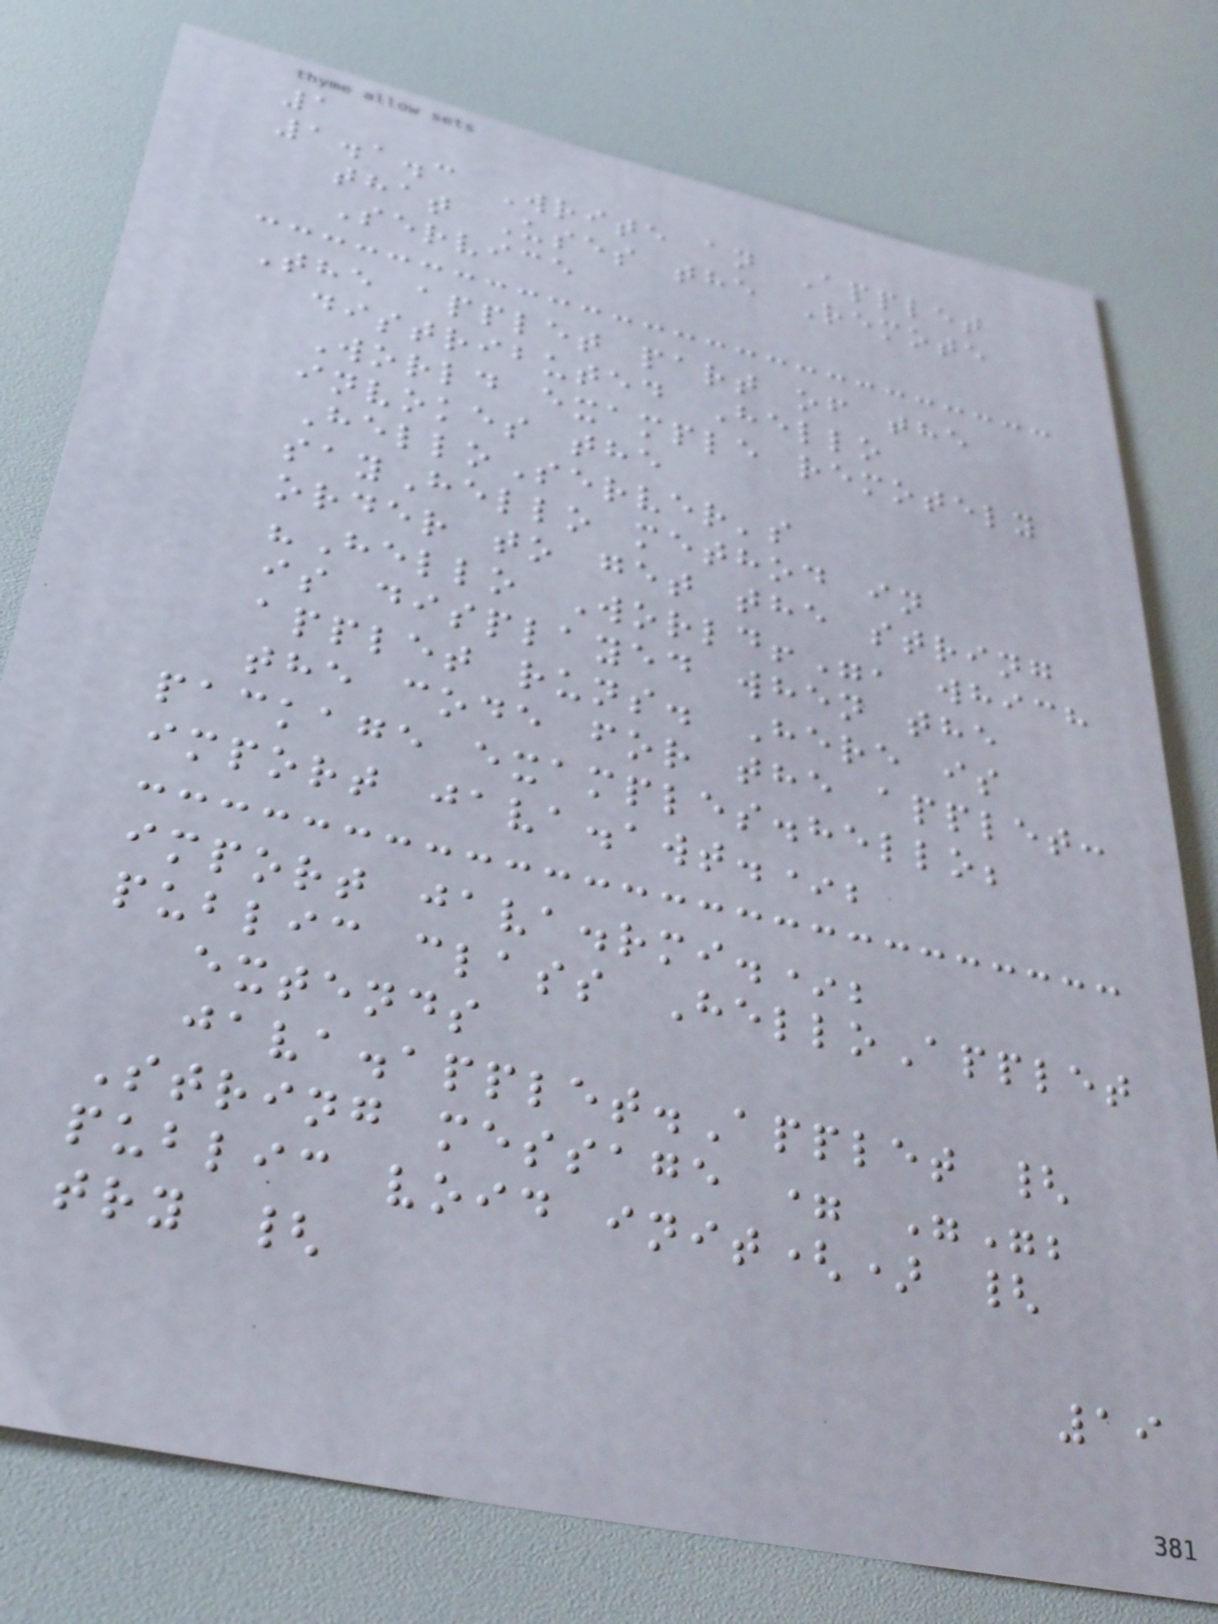1
1.1.3 Write an Applet
that Uses the Remote
Service
The applet part of the
distributed Hello
World example remotely
invokes the
HelloServer's
sayHello method in
order to get the string
"Hello World!", which
is displayed when the
applet runs. Here is
the code for the applet:
package examples.hello;
import java.awt.*;
import java.rmi.*;
public class HelloApplet
extends
java.applet.Applet {
String message = "";
public void init() {
try {
19
